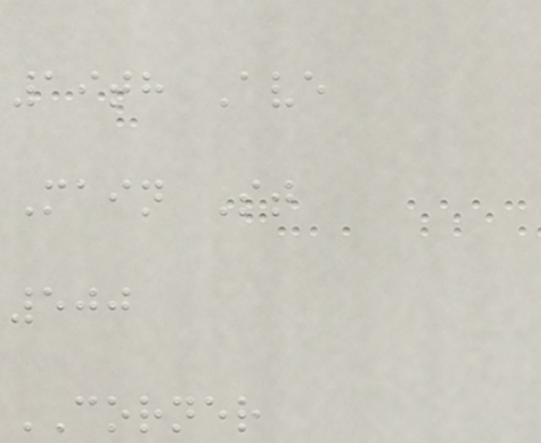19th Ave
Main St
500
CORNER
